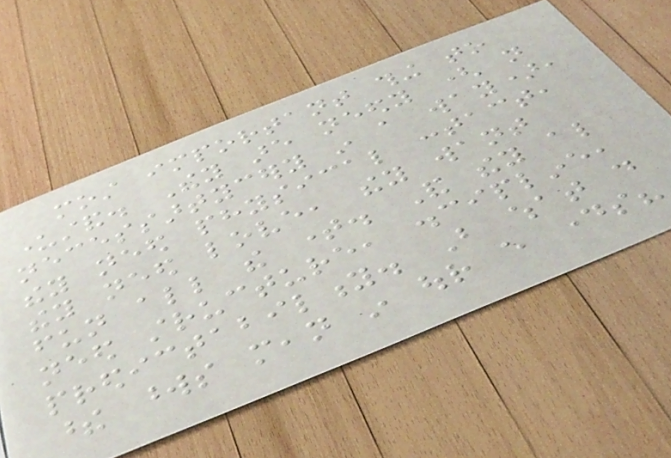most important thing to
understand. They are needy ( not
necessartycery in a way),
they need physical contact,
they need love, they want
fun all the time. And they also
need structure, discipline,
predictability. But what do
these words mean in our every days?
